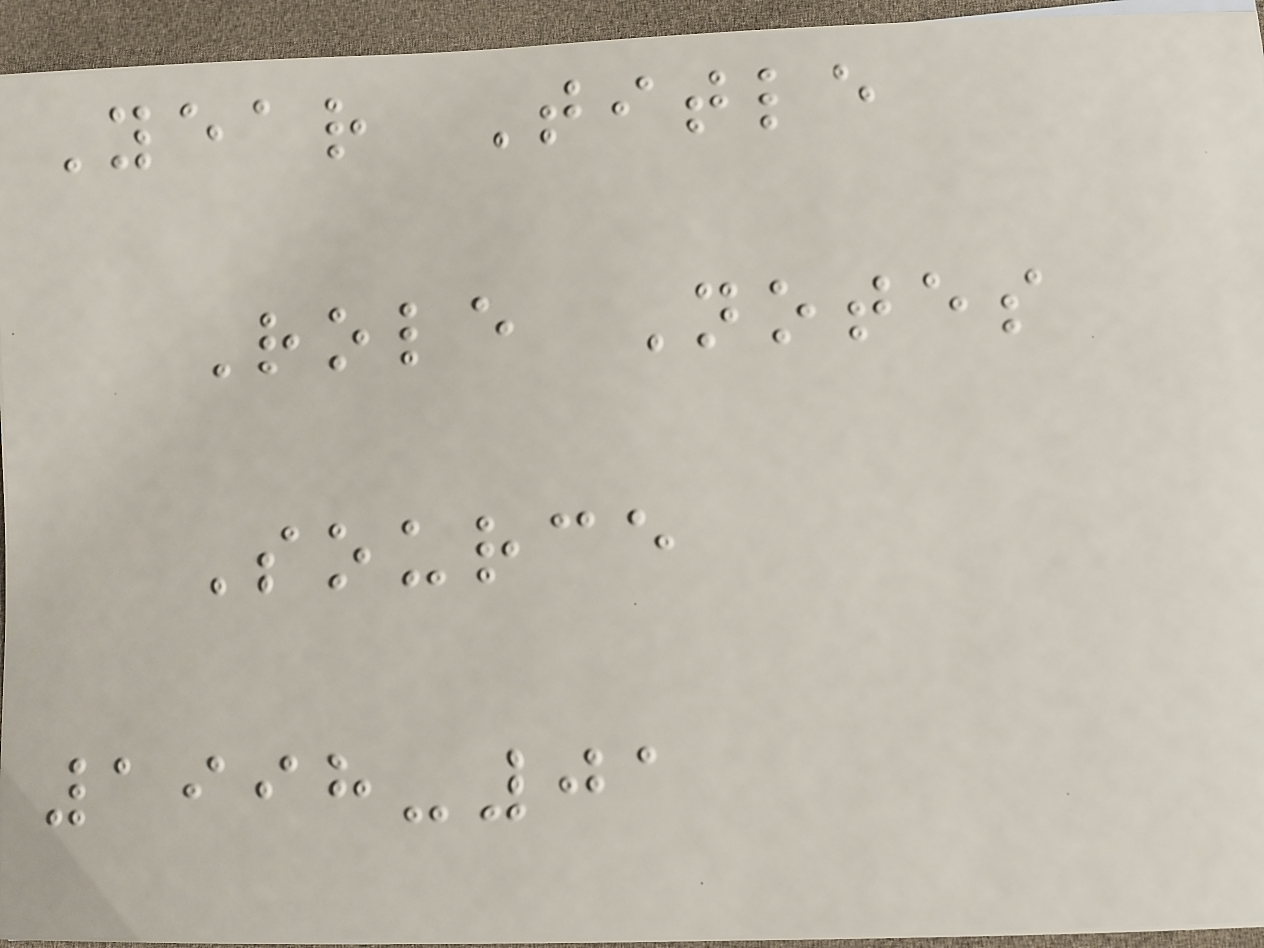Year Title
Role Notes
Source
1998-01
